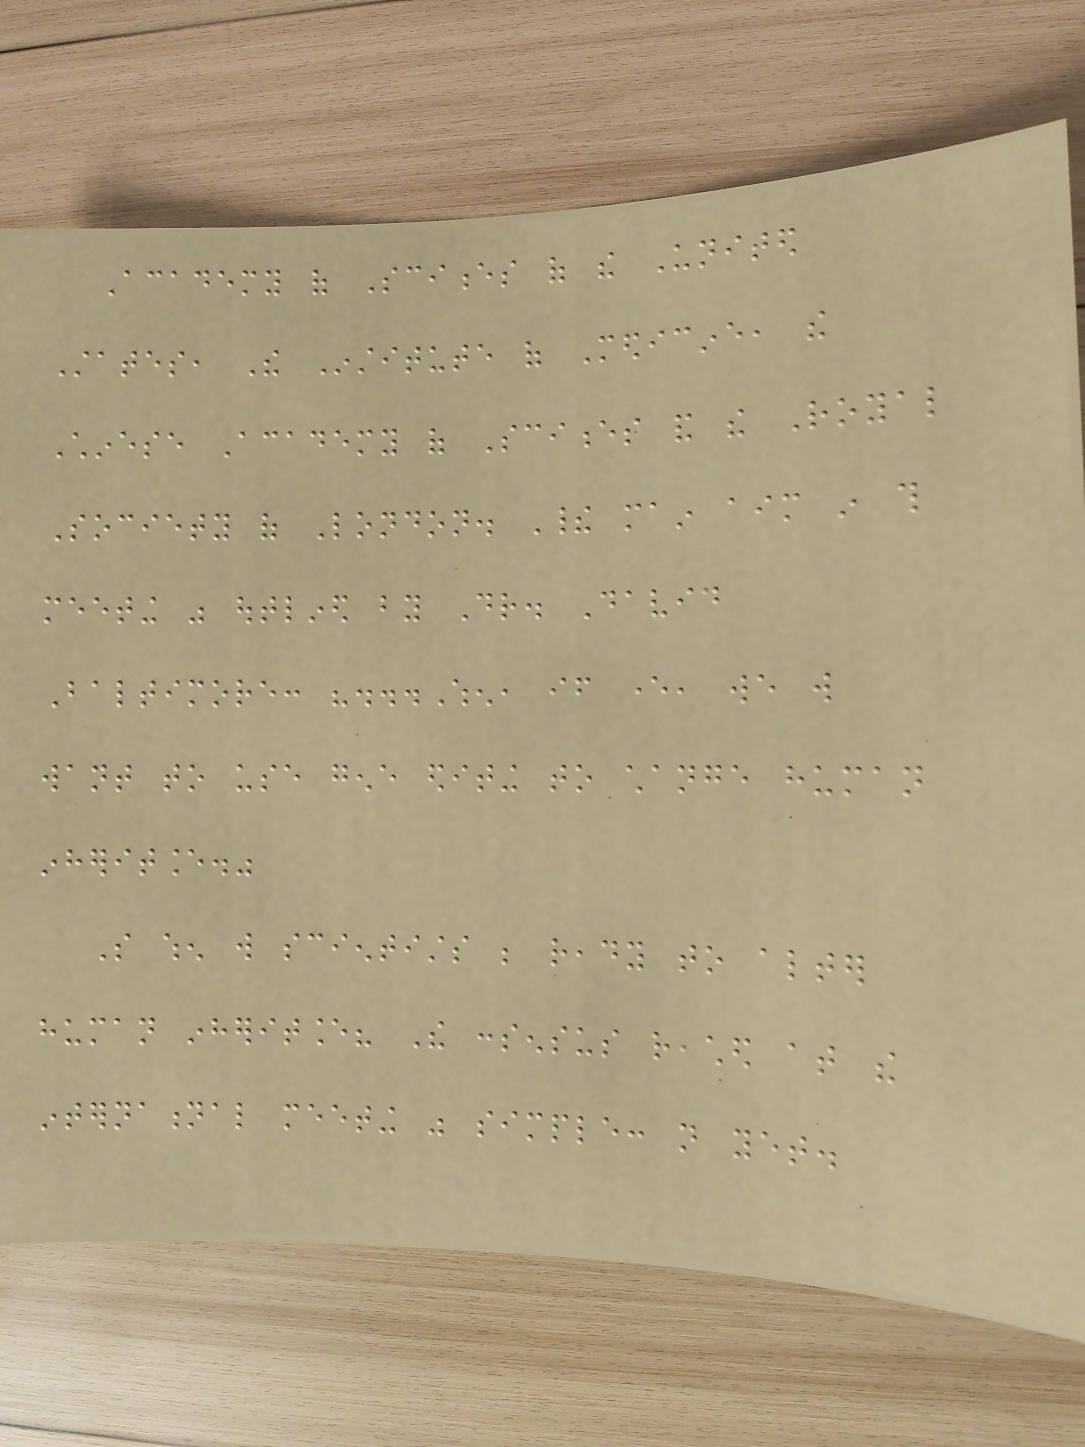Academy of Sciences of the United
States, The Institute of Medicine, the
Chinese Academy of Sciences and the Royal
Society of London. Their main aim in this
meeting was outlined by Dr. David
Baltimore: "...When, if ever, we will
want to use gene editing to change human
inheritance."
So when will scientists be ready to alter
human inheritance? The consensus reached at the
international meeting was simple: not yet.
